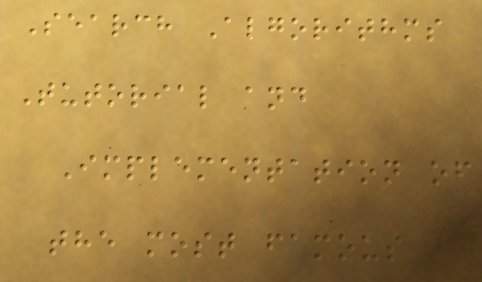Search Algorithms
Tutorial and
Implementation of
the most famous
